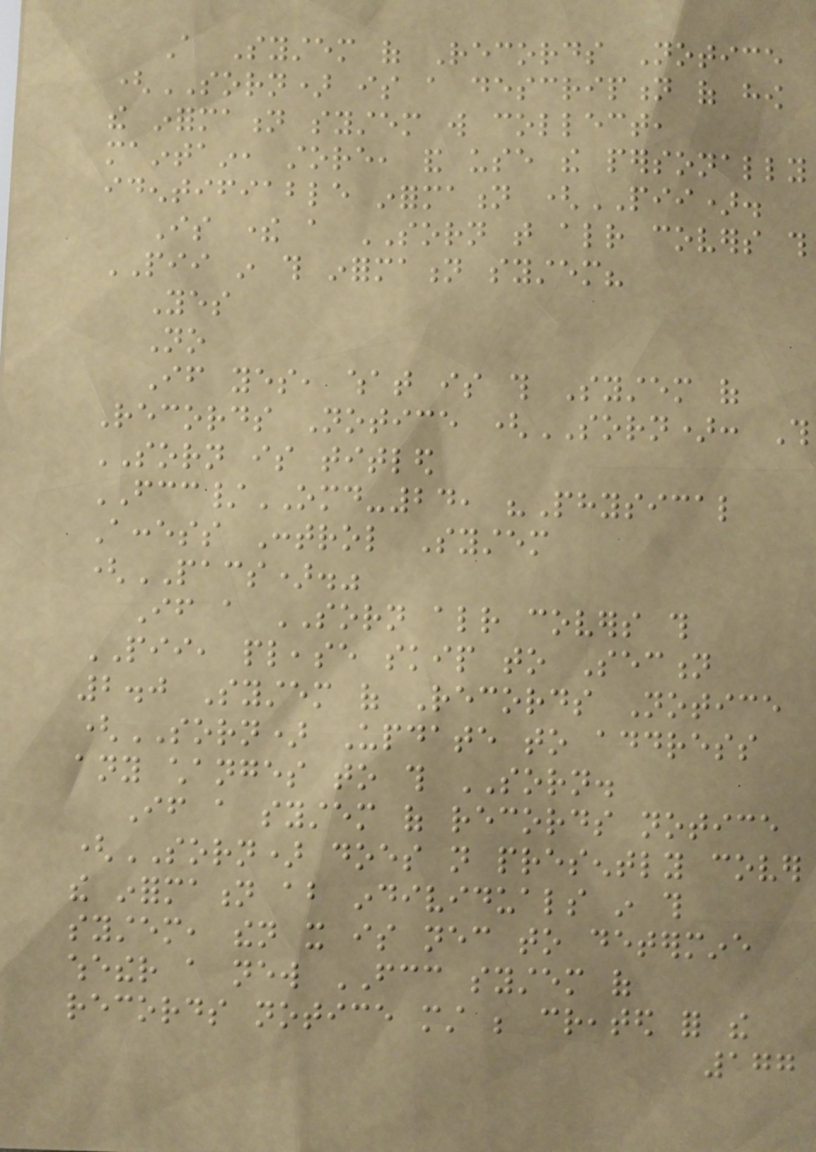A System of Records Notice
(SORN) is a description of how
the information system will collect,
maintain, store, and use the personally
identifiable information (PII).
Is there a SORN that already covers this
PII in this information system?
Yes
No
If yes, what is this System of
Records Notice (SORN): This
SORN is titled
FCC/OMD-24, "Physical
Access Control System
(PACS)."
If a SORN already covers this
PII, please skip to Section
2.0 System of Records Notice
(SORN) Update to address
any changes to this SORN.
If a system of records notice
(SORN) does not presently cover
the information about individuals in this
system, then it is necessary to determine
whether a new FCC system of
records notice must be created for the
177
